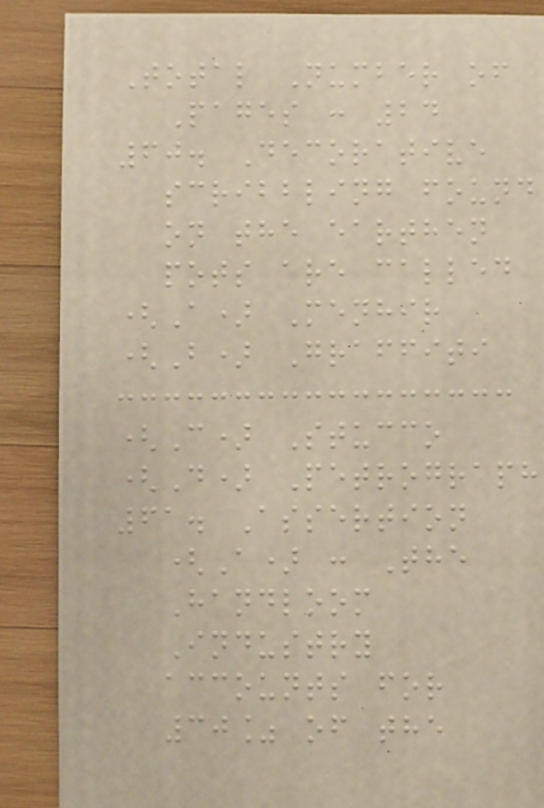Total Number of
Pages : 24
60. Decorative
scribbling found
on the earthen
pots are called
(A) Menhir
(B) Graffiti
(C) Stucco
(D) Petrograph
61. Assertion
(A) : The
Handloom
Industry
accounts for
30% of the
